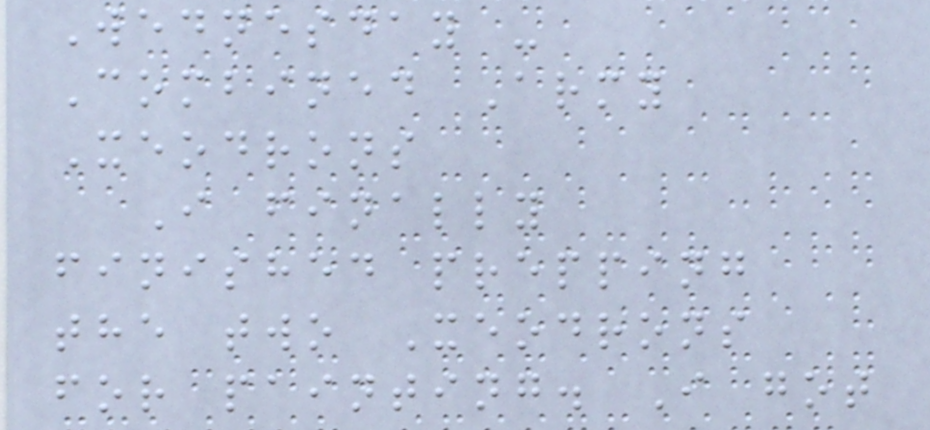Wednesday -
Combined Army
Xeodrons
I finally
finished prepping
the two Xeodrons
for painting. I got
